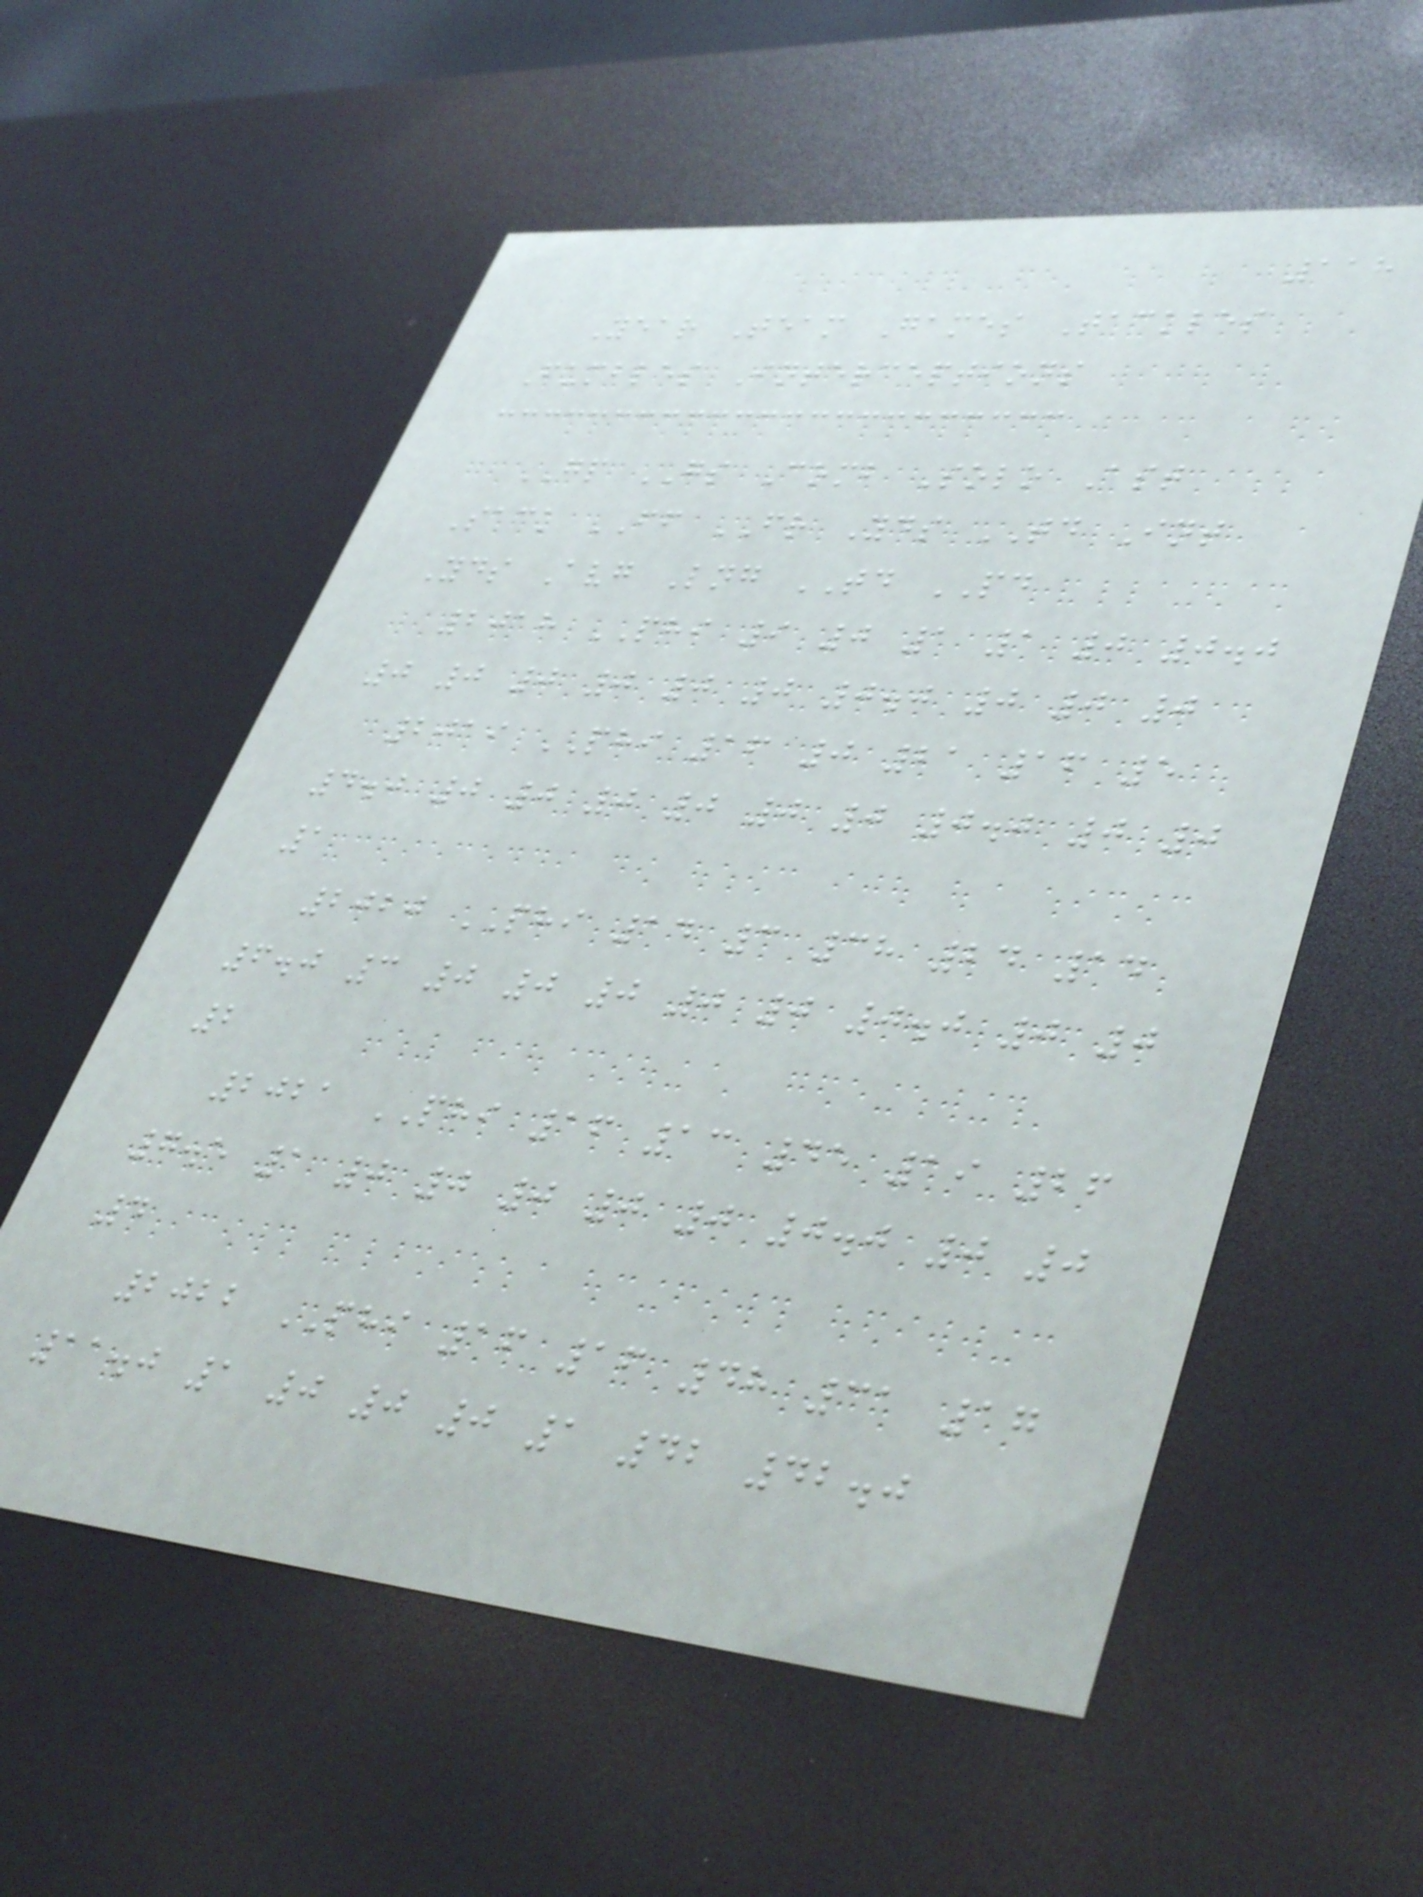118
Year Team Games Tackles
Fumbles Interceptions
GP GS Comb Solo Ast
Sack FF FR Yds TD Int
Yds Avg Lng TD PD
2018 PHI 9 0 1 1 0 0.0
0 0 0 0 0 0 0.0 0 0 0
2019 PHI 16 0 21 16 5
4.0 0 0 0 0 0 0 0.0 0 0
1
2020 PHI 14 3 38 24 14
6.0 3 0 0 0 0 0 0.0 0 0
2
2021 PHI 16 13 45 19 26
7.5 1 0 0 0 0 0 0.0 0 0
4
2022 PHI 16 16 48 31 17
11.0 1 0 0 0 1 42 42.0
